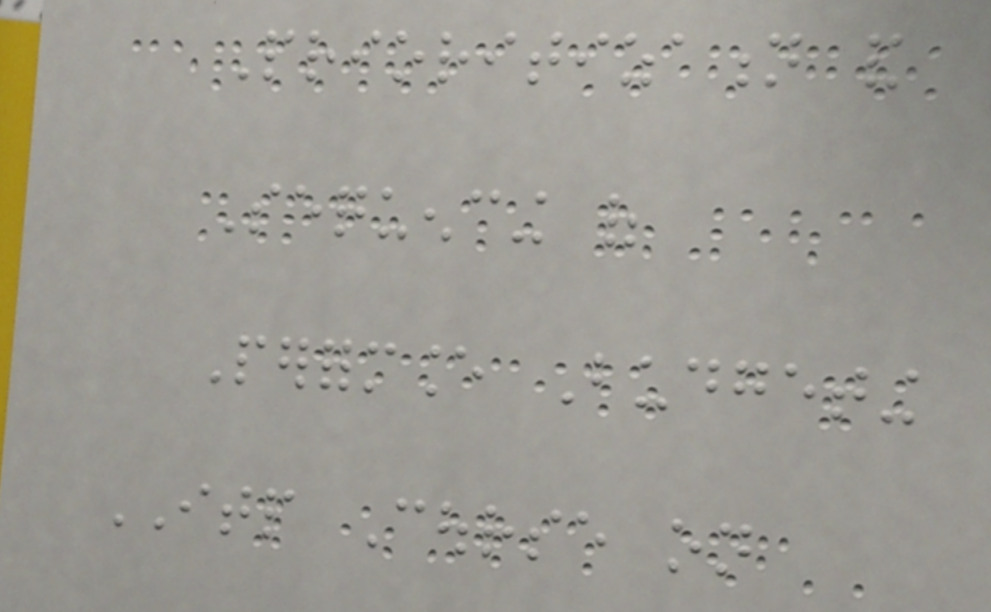Prioritization and
Sequencing of
Performance Budgeting
ITP Course on
